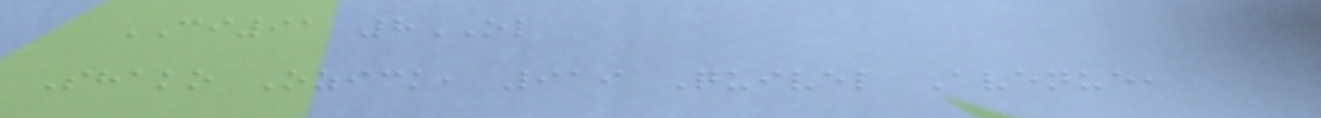CI91 8OL
Shako Ozick, 919 Quivel Avenue,
